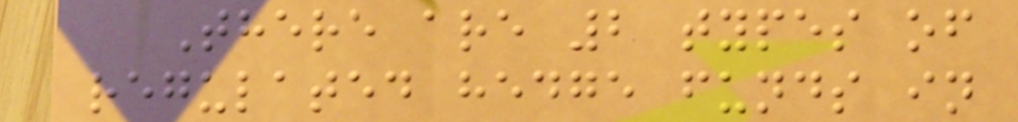There are 2 types of
regulated hedge funds in
